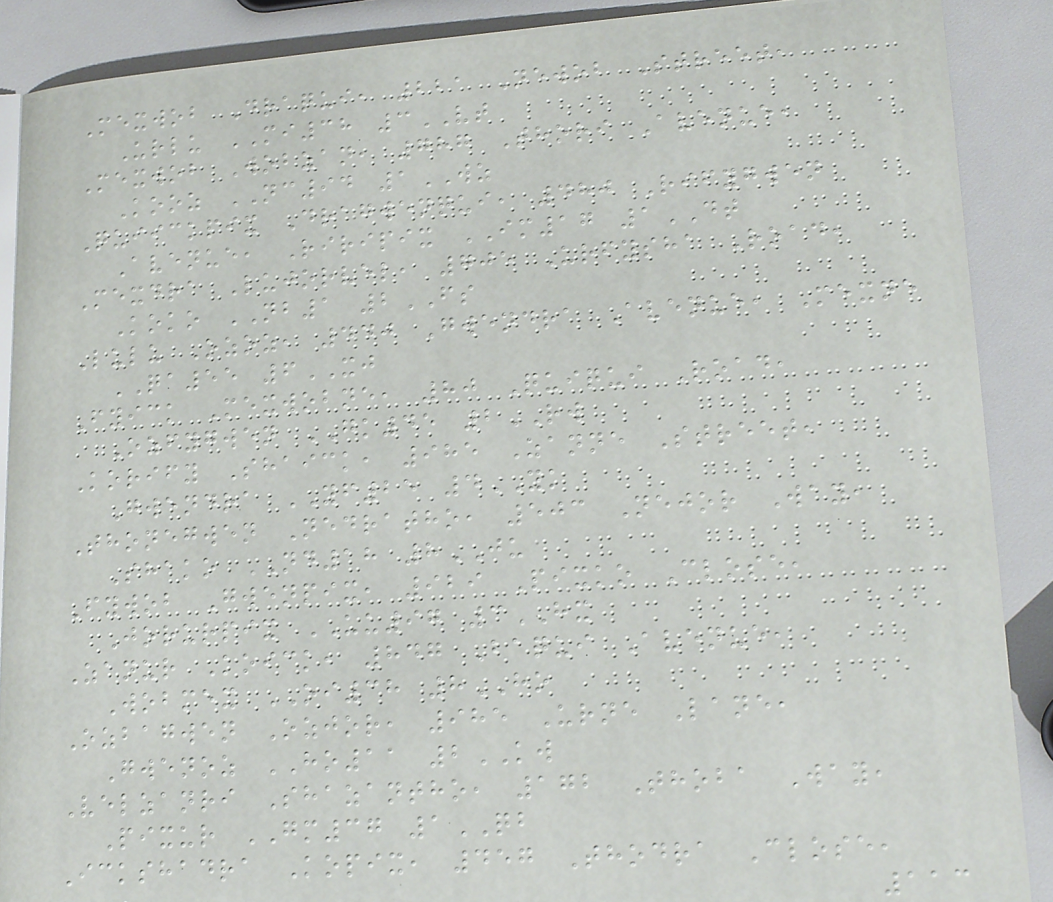Mexwob Draqui, 221 Newob Street,
Urlu MI38 3VT
Mexwob Wobzan, 787 Thori Avenue,
Kooz NC94 1WZ
Quiickpix Dragwenqui, 480 Rifygwen
Avenue, Riripix IM17 1DT
Mexdra Lujorvel, 705 Urfysha Road,
Koko NB1 2FS
Lulu Ozoz, 440 Gwendra Avenue, Mexne
QA55 6XJ
Fyick Mexwobne, 80 Quiqui Road,
Ozfygwen GK45 2RW
Korify Shaick, 985 Zanne Street,
Gwendra YF25 4YK
Thonegwen Nedratho, 503 Nejor Way,
Shako ND18 8JU
Fywob Gwenpix, 929 Pixko Close,
Jorurpix UU97 3HX
Zanur Koick, 847 Baqui Avenue,
Wobmex OI38 8HO
Ozbagwen Ozjor, 985 Urne Lane,
Gwenoz HO11 2KW
Velzanri Shazantho, 172 Thoba Way,
Pixur GM37 1QB
Ickshadra Kopix, 457 Thodra Close,
113
